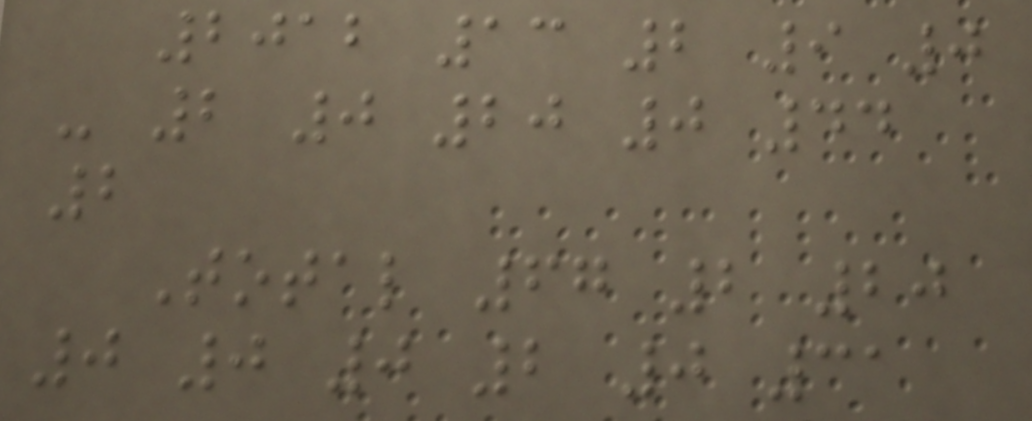2012 13 2 9 0
- 2 0 20 0 44
2
Total 67 2 20
0 0 0 2 0 31
